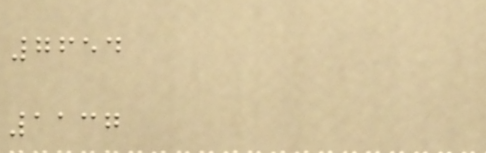7654
1137
